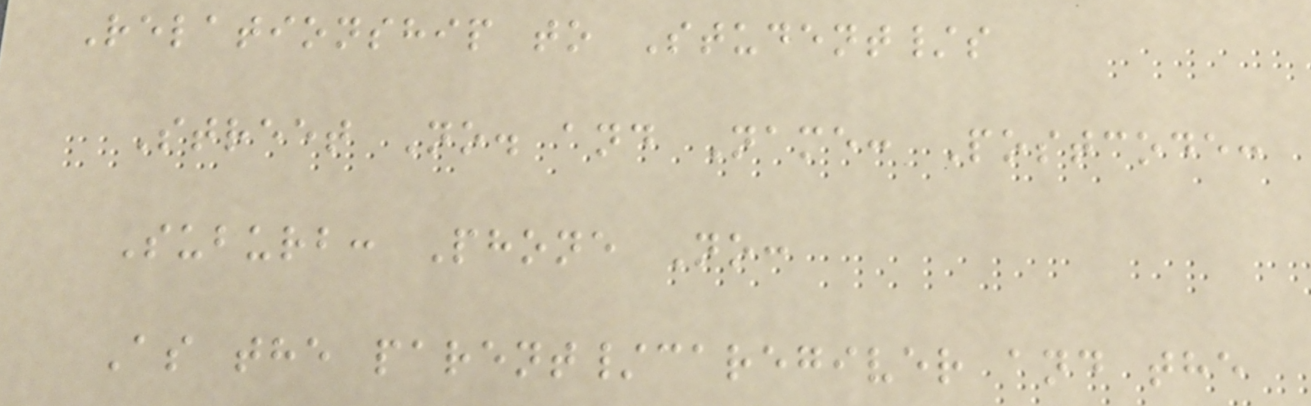Relationship to Student/s
Street No. and Name: Postcode:
Suburb: Phone No:
As the parent/caregiver and the
